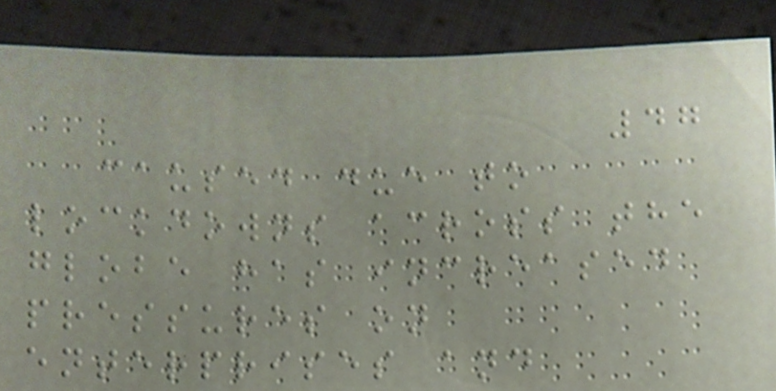47
caused due to
lockdowns across the
globe has increased
pressures on
enterprises and
